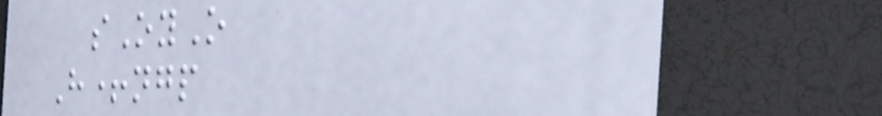sOyO
H+ngp
